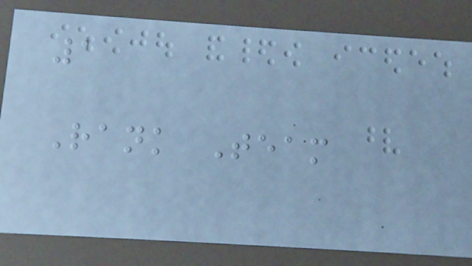1
Rank Team
